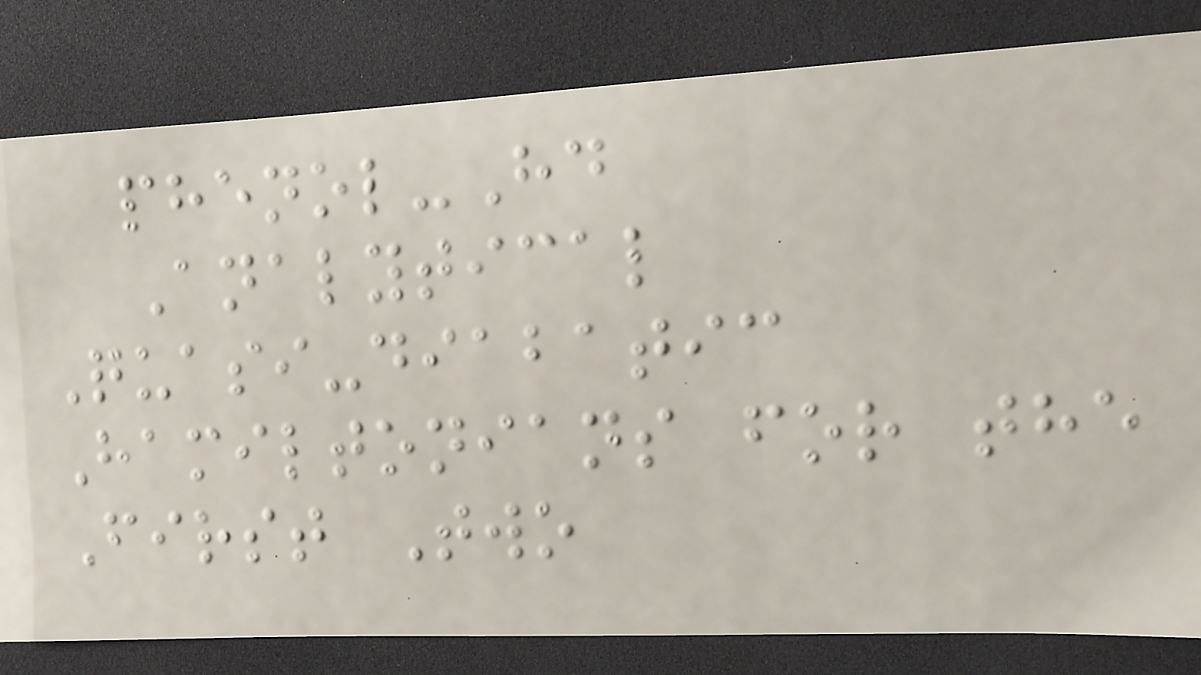phenol-Hd
Analytical
Quasi-diabatic
Hamiltonians for the
First Two
